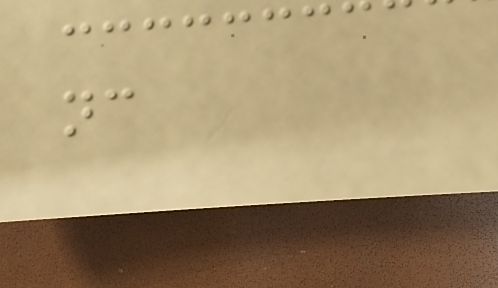nc
